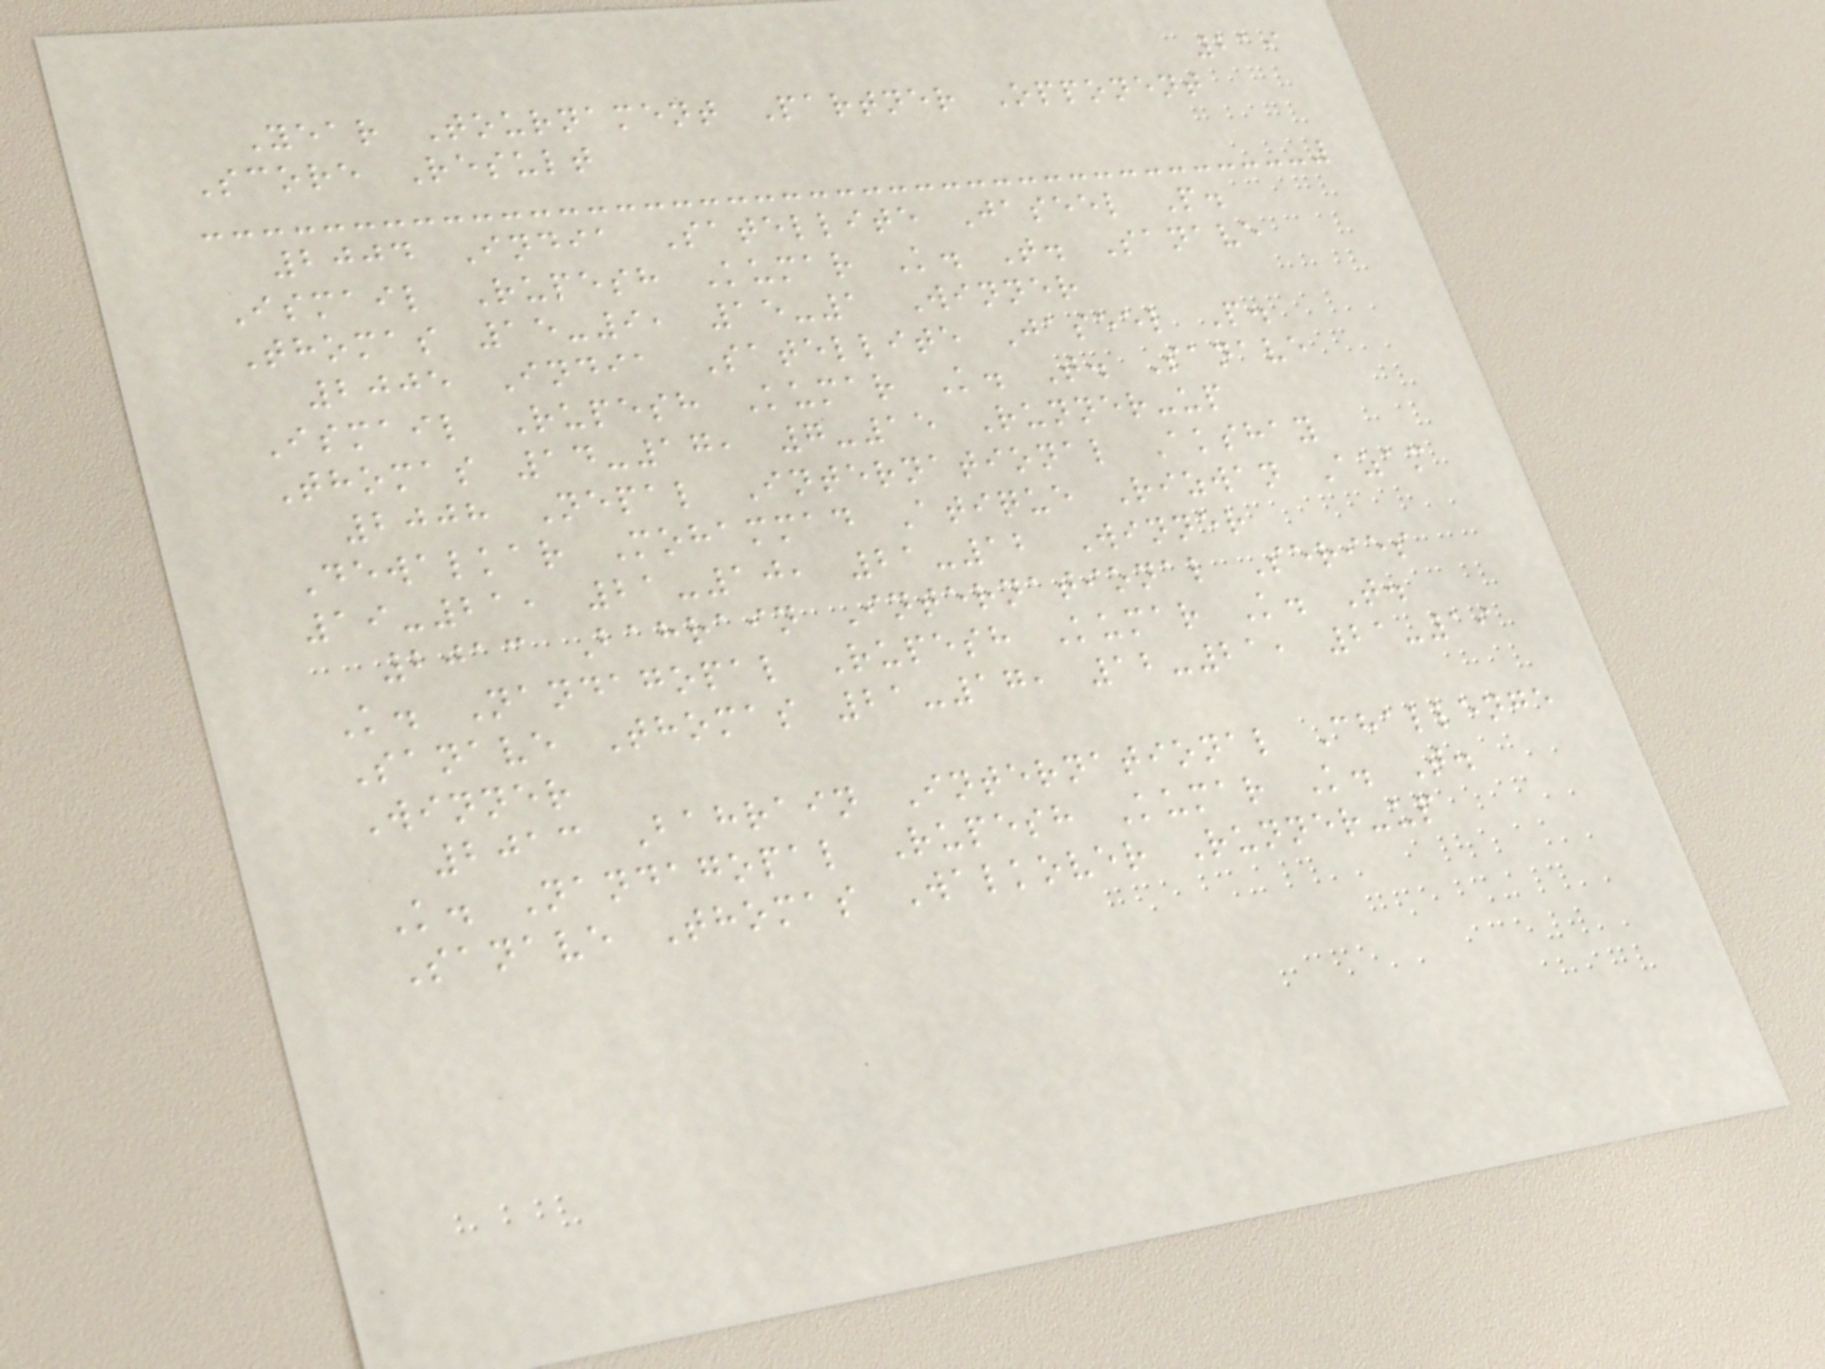219
Year Tournament Partner Opponent
Score Result
2004 India Satellite Jaseel P.
Ismail Rupesh Kumar K. T. Sanave
Thomas 15-9, 15-1 Winner
2005 India Satellite Jaseel P.
Ismail Rupesh Kumar K. T. Sanave
Thomas 14-17, 7-15 Runner-up
2008 Nepal International Akshay
Dewalkar Mohammad Atique Rizwan Azam
19-21, 21-10, 21-12 Winner
2013 Bahrain International Series
K. Nandagopal Rupesh Kumar K. T.
Sanave Thomas 21-17, 12-21, 21-19
Winner
2013 Bahrain International Challenge
K. Nandagopal Rupesh Kumar K. T.
Sanave Thomas Walkover Runner-up
